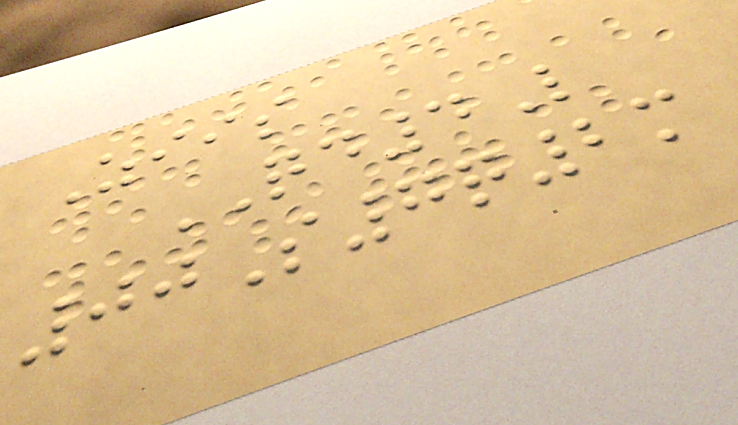Ziis
QD4L
00S7q2m
